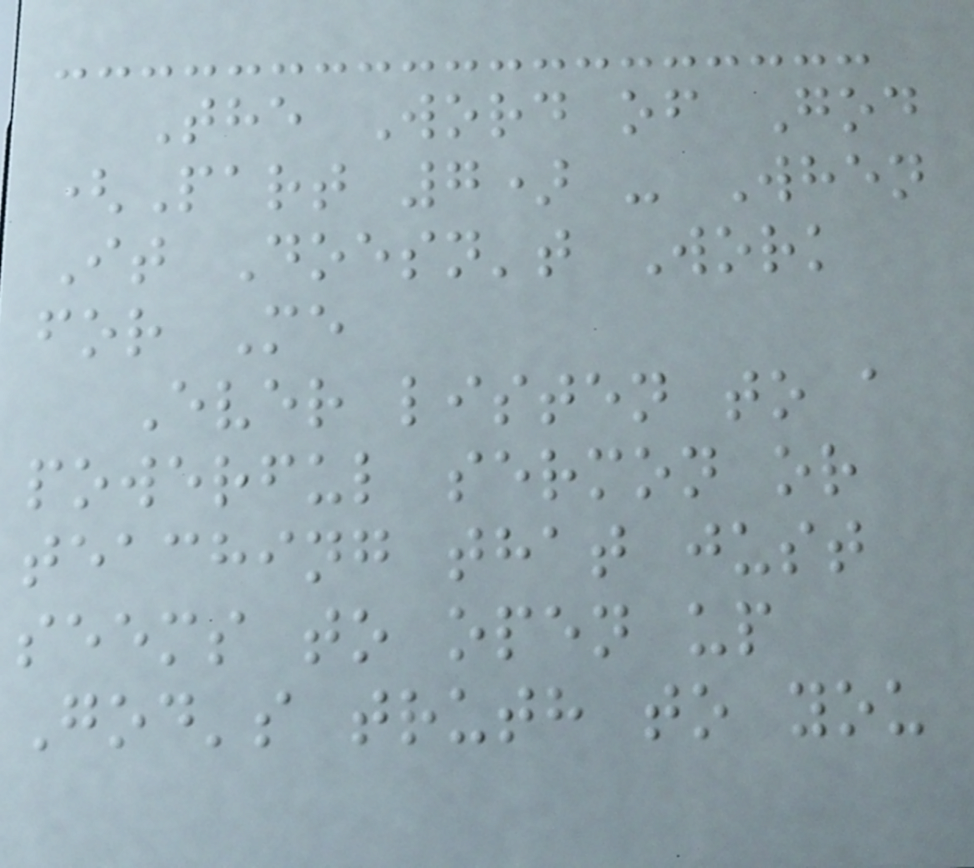The Word of God
(Part 7) - When
It Doesn't Work
for Me
Ever listen to a
powerful sermon or
teaching that just
seems to open up
God's truth to you
